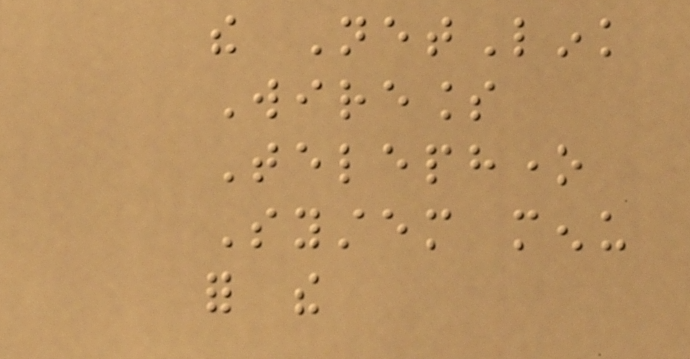the NetLink
Wireless
Telephone
System menu
for the
